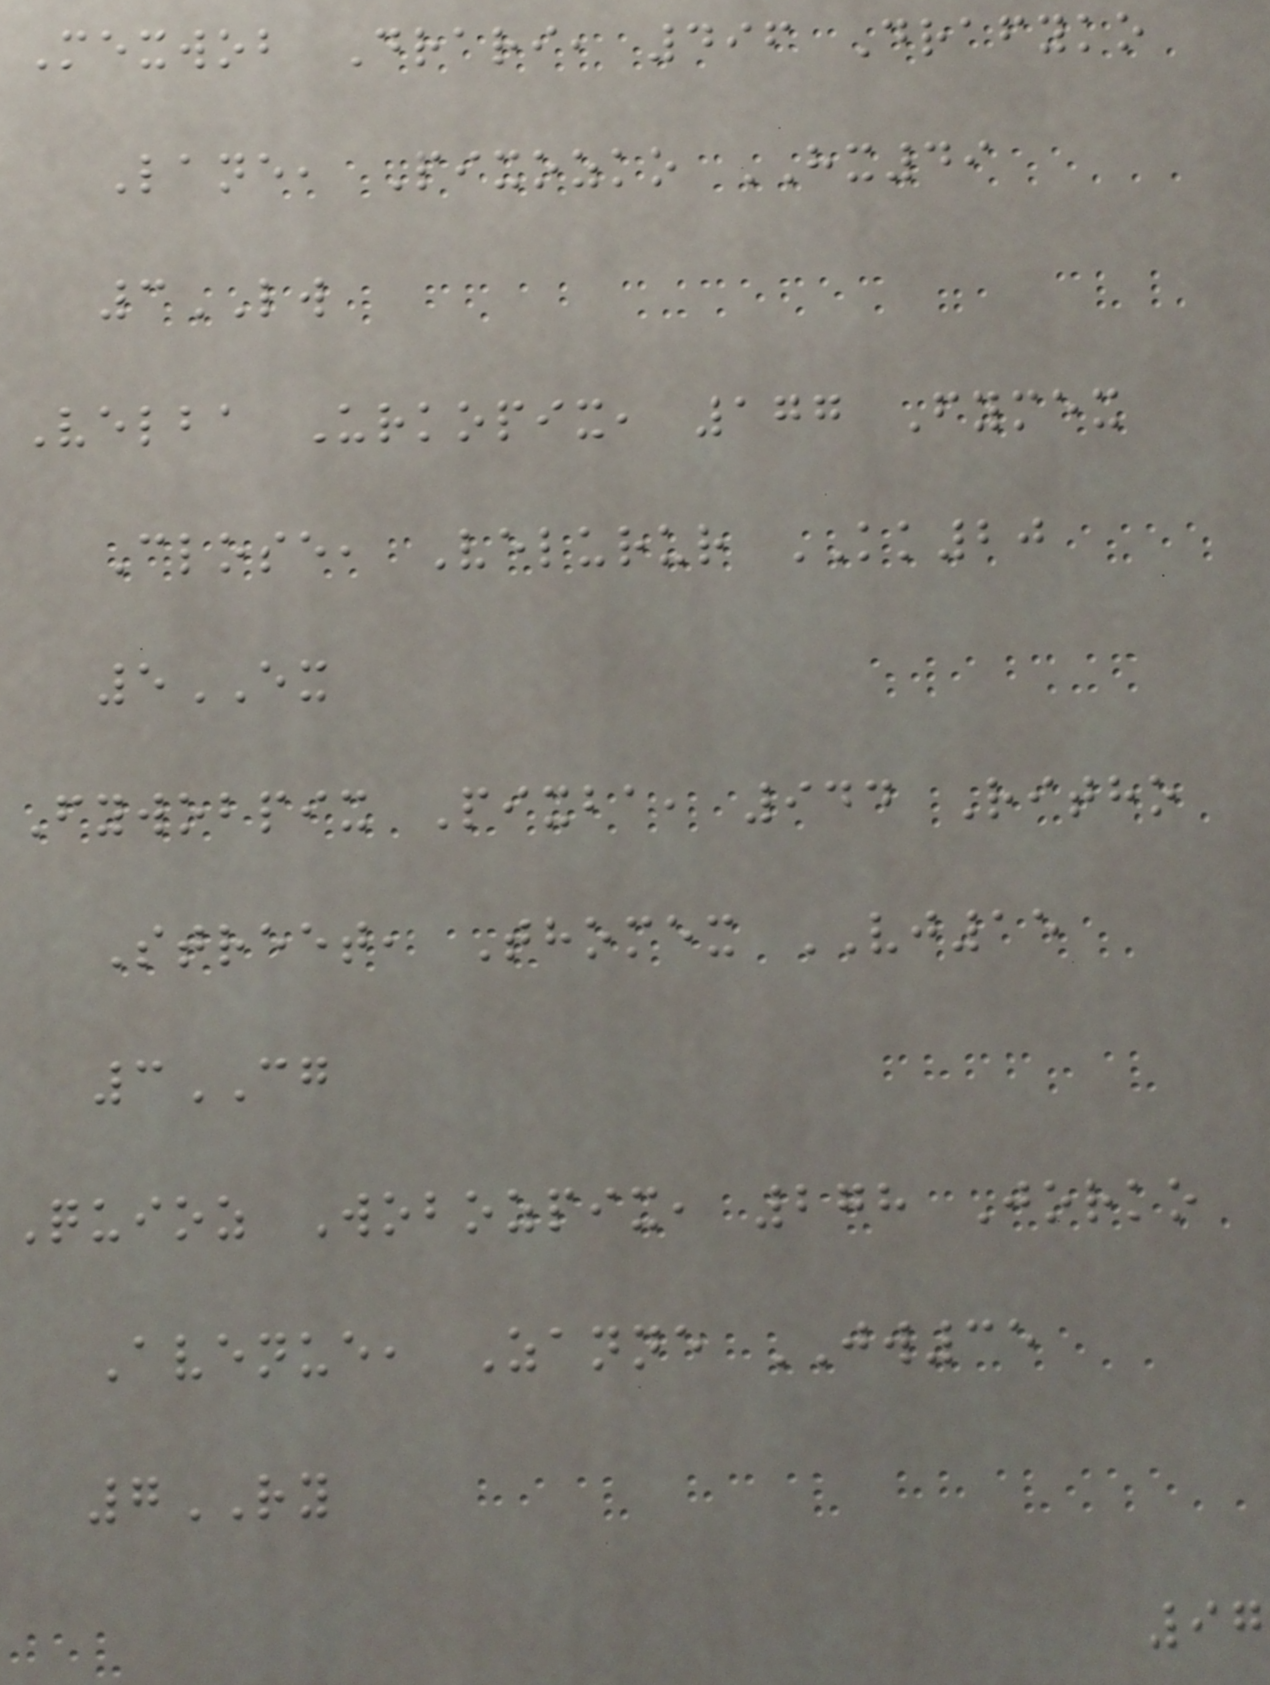Mexwob Drari, 496 Drafyko
Lane, Pixozko HX49
3LW
Velba Urkopix, 177 Fymex
Close, Velurur KK20
5EX
Fywobpix Pixba, 944 Ritho
Street, Thomex VJ15
3CG
Quioz Wobozpix, 278 Jorko
Avenue, Zanne JW35
7RY
97
